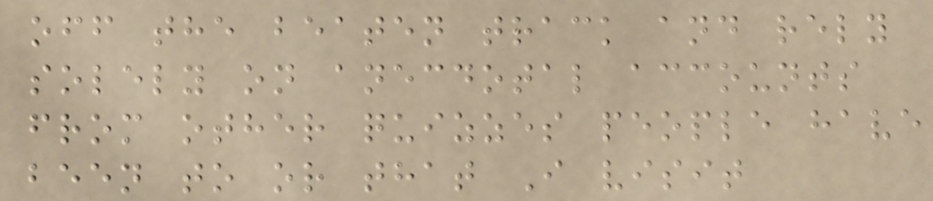off the beaten track and rely
solely on anecdotal accounts
from other quizzes people have
been to or that I visit
